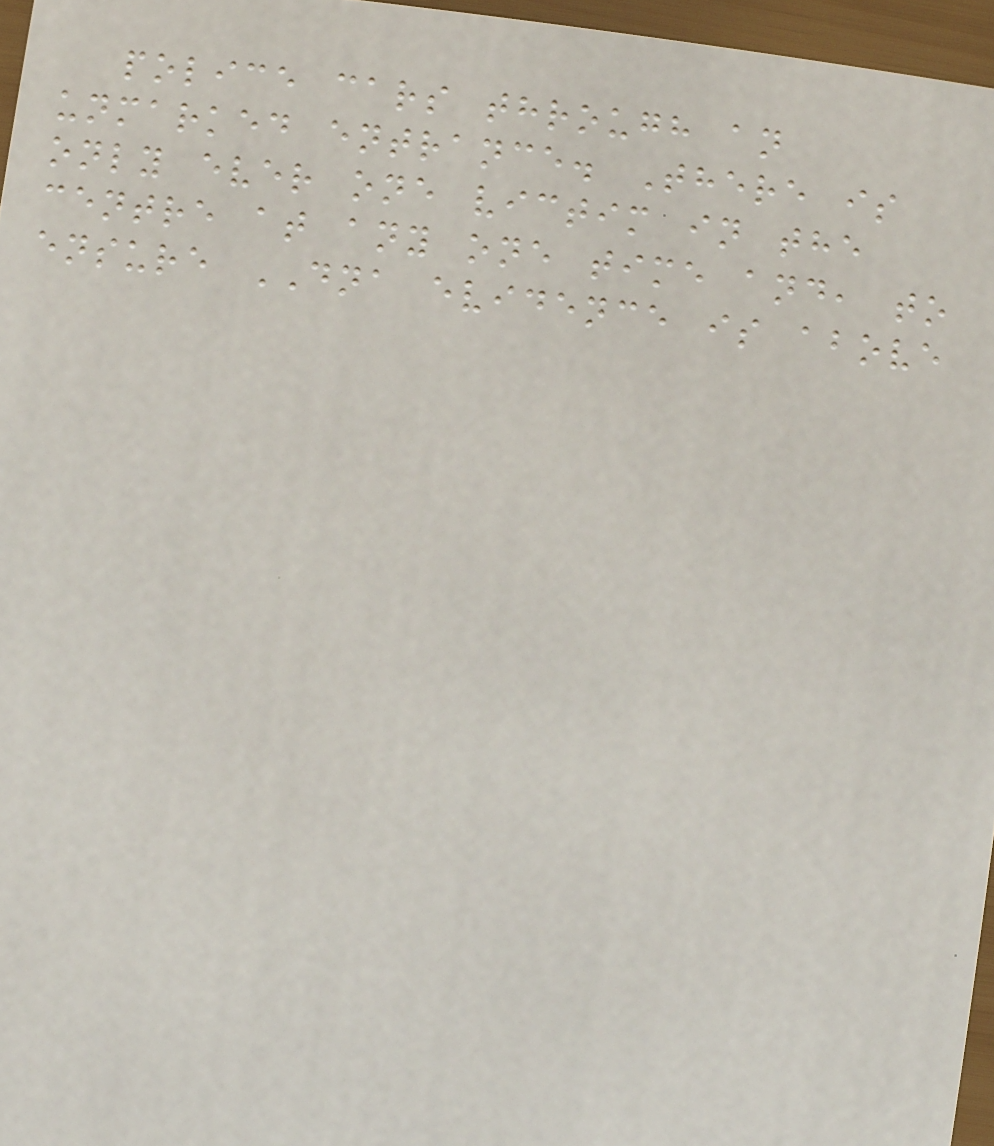police cars through an
unmarked entrance. There is
only ever one victim in the
centre at any one time and, to
ensure DNA evidence is above
